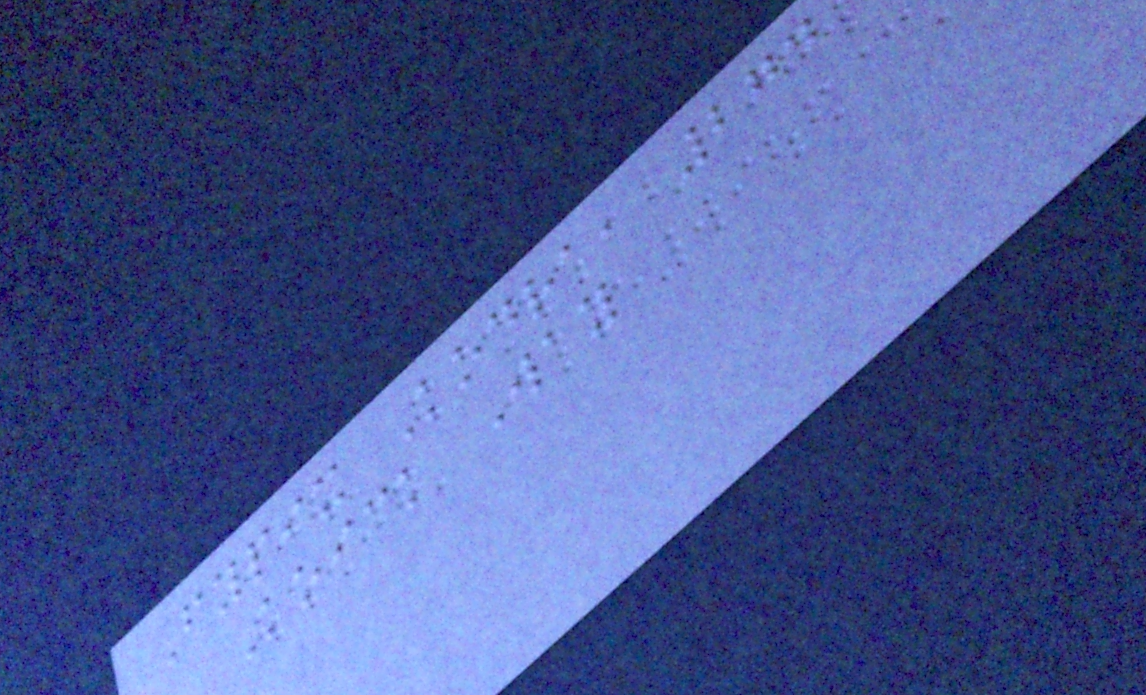Fypix Kodra, 274
Koick Way
